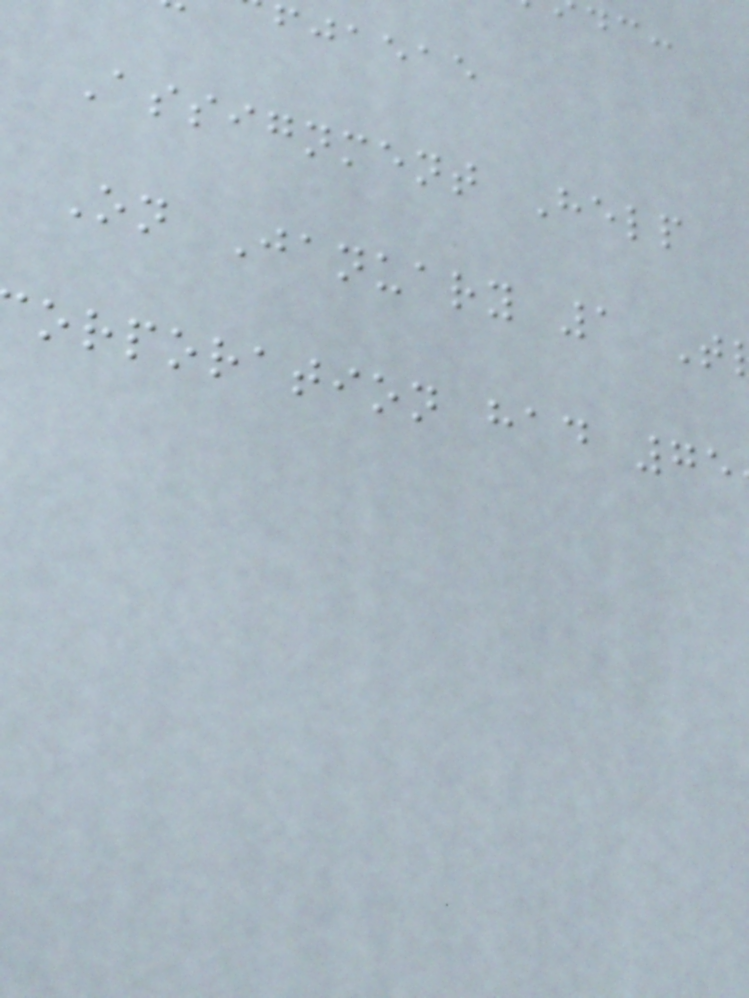fjaeae
Assignment Help
On January 1 T
orporation had 75
